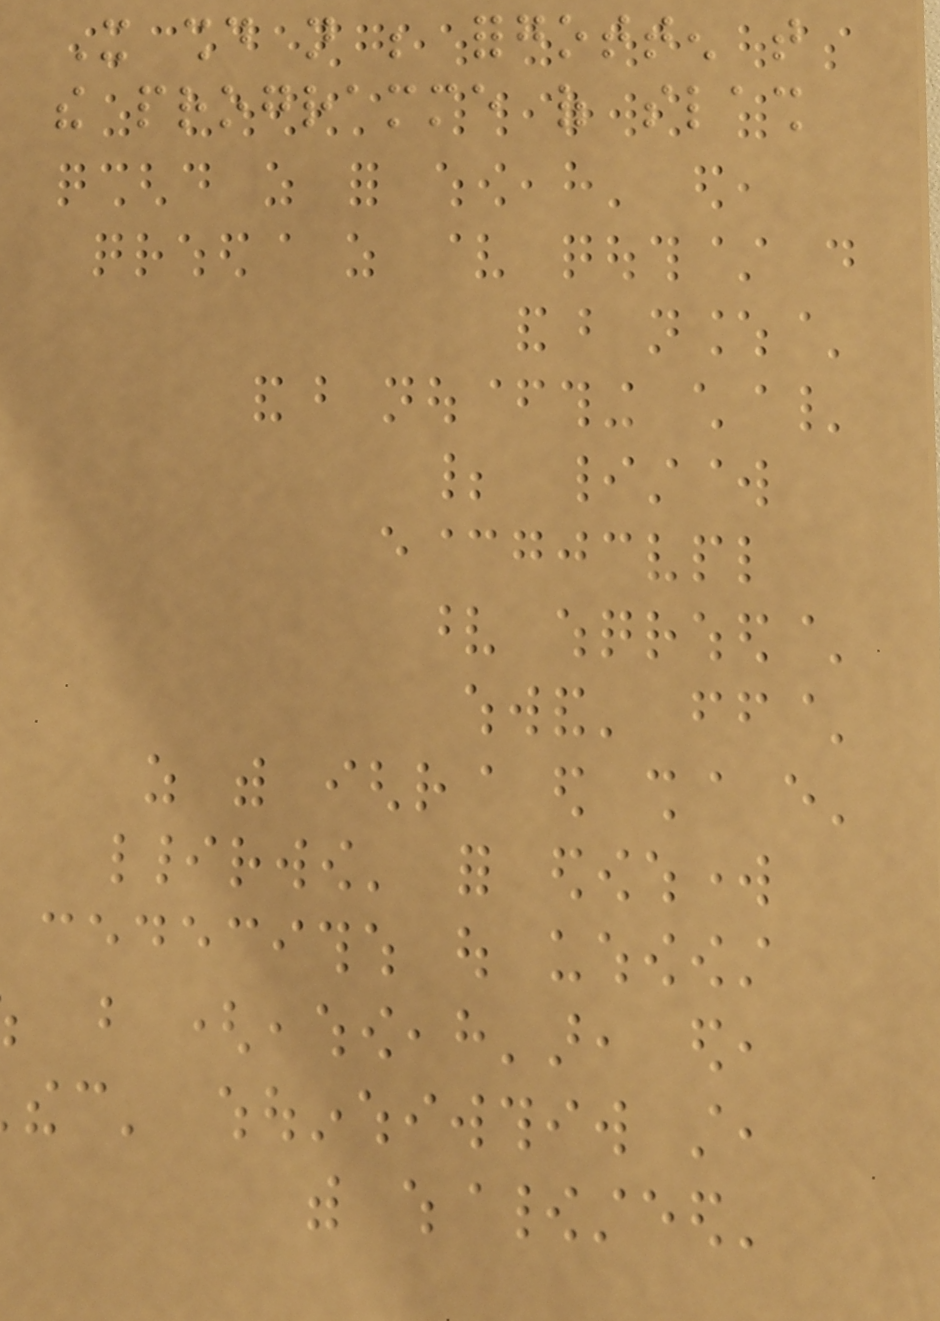It should not be forgotten that
the programme of slash
